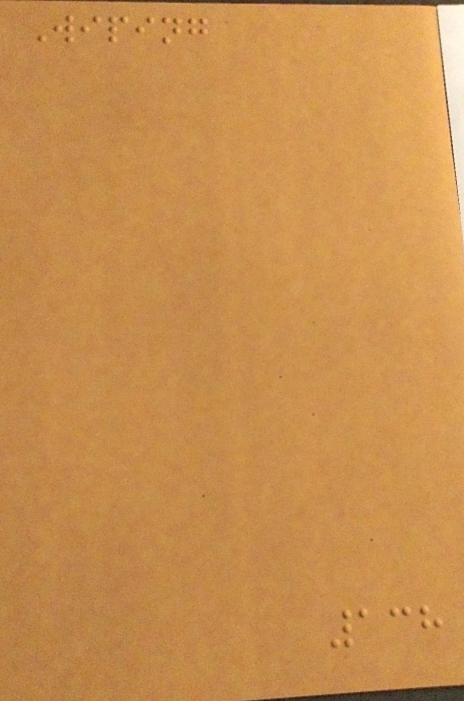Wiping
138
